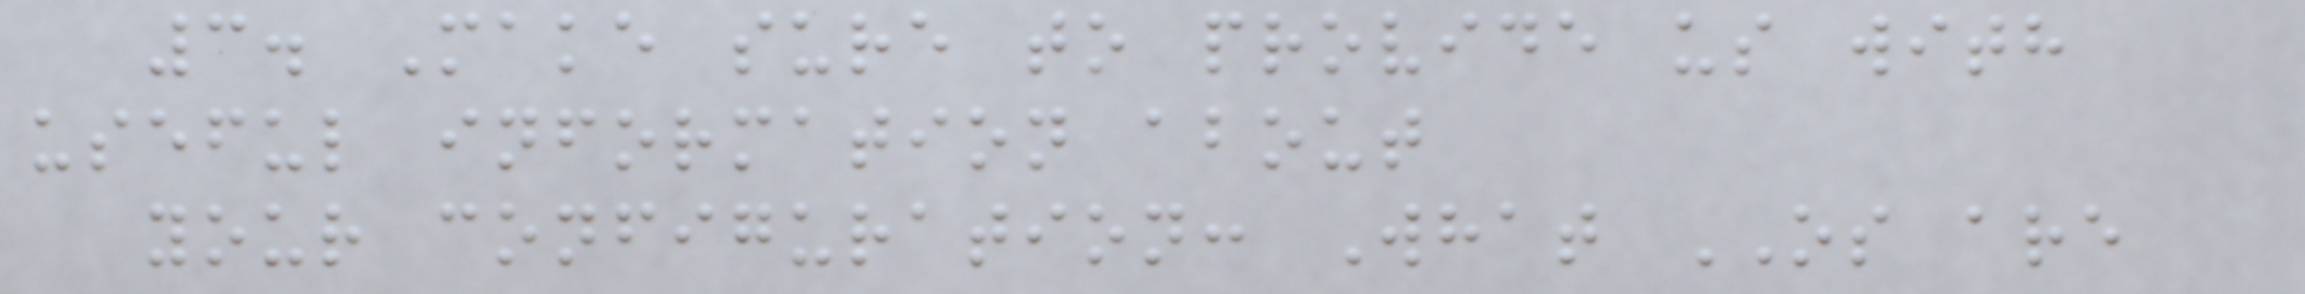3. Make sure to provide us with
useful information about
your configuration: What OS are
